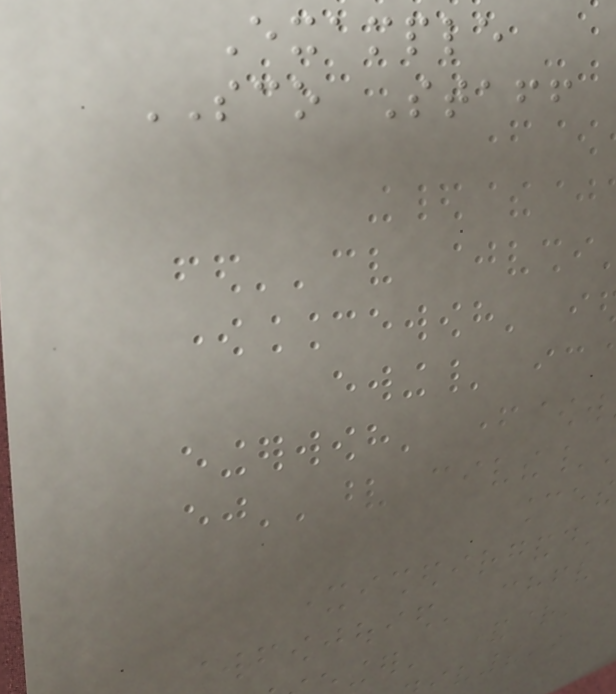Example
SCO Staff
